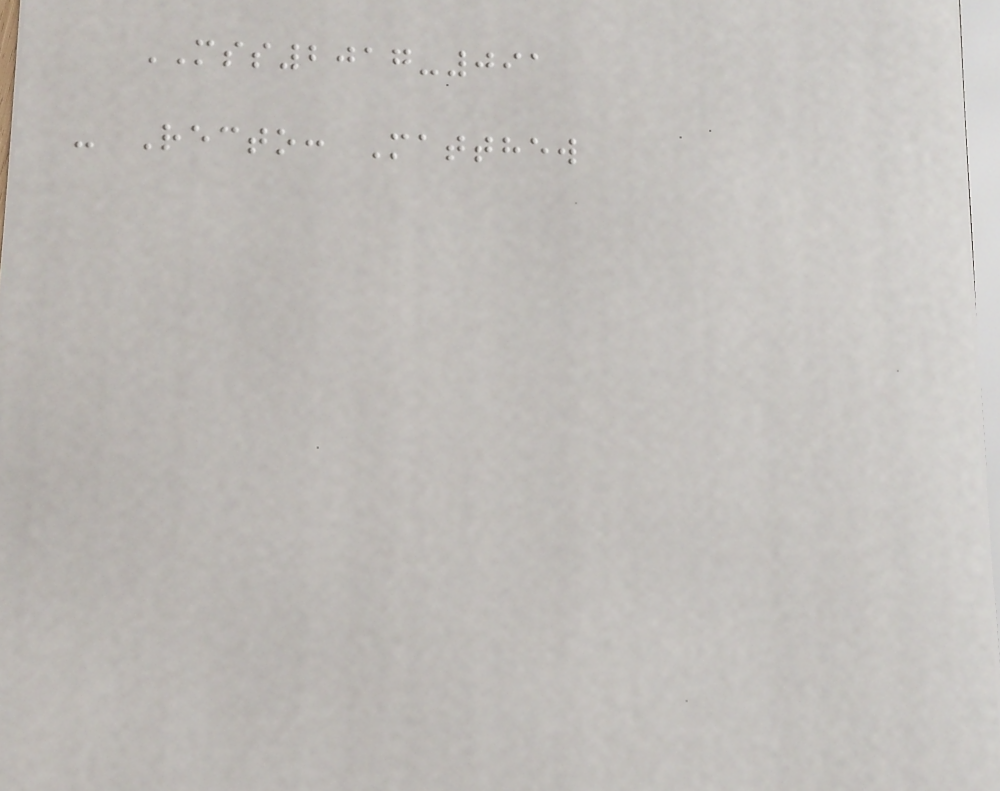MSS2017-091
- Recto: Matthew
